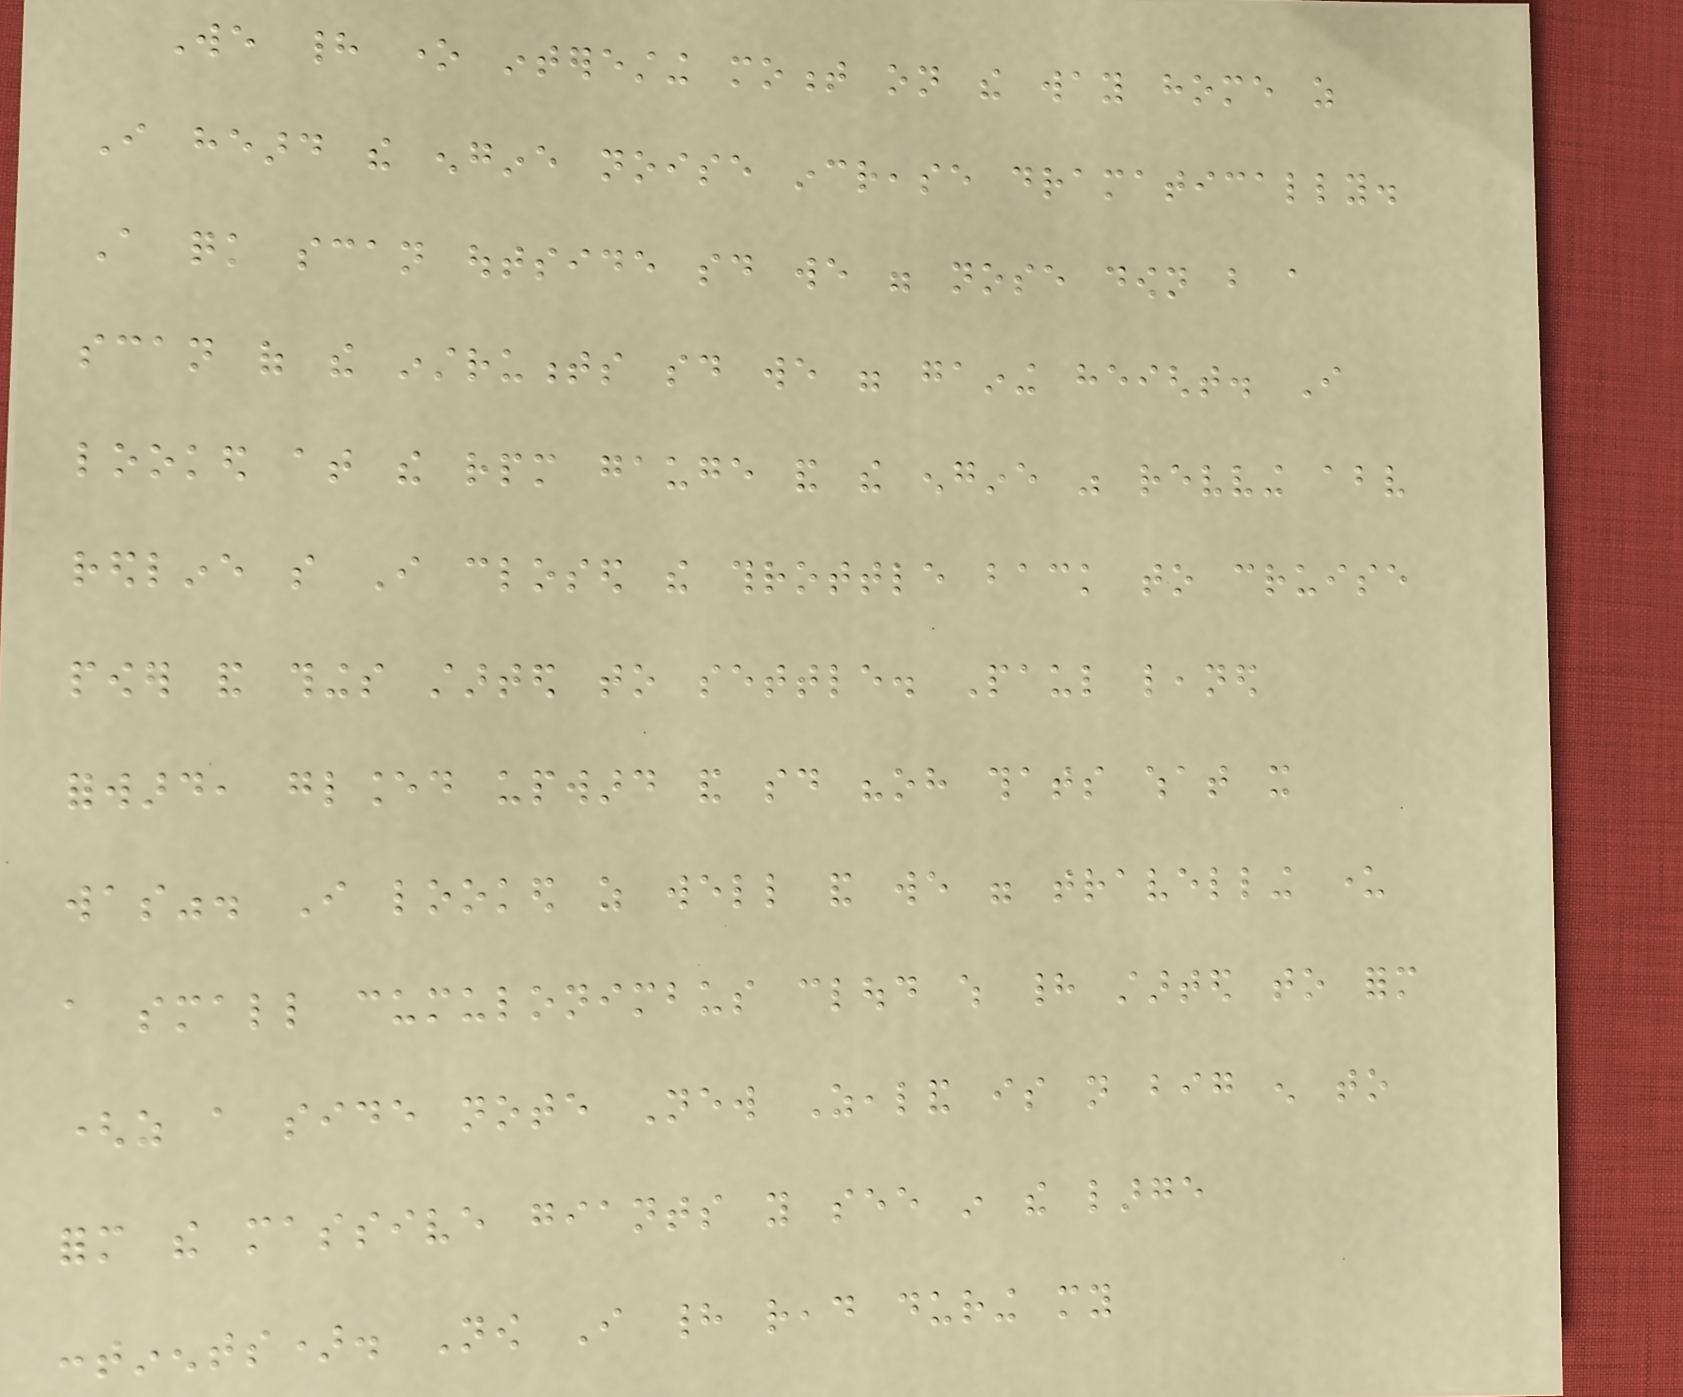We had one interesting moment on the way home as
I heard the engine noise increase dramatically.
A quick scan outside said we were nose down but a
scan of the instruments said we were gaining height. I
looked at the rpm gauge and the engine was revving above
redline so I closed the throttle back to cruise
power and things started to settle. Paul leaned
forward, glanced upward and said "oh thats what it
was". I looked as well and we were travelling under
a small cumulonimbus cloud which had started to form
(as a side note New Zealand is not big enough to
form the massive giants you see in the large
continents). Now I had read during my
